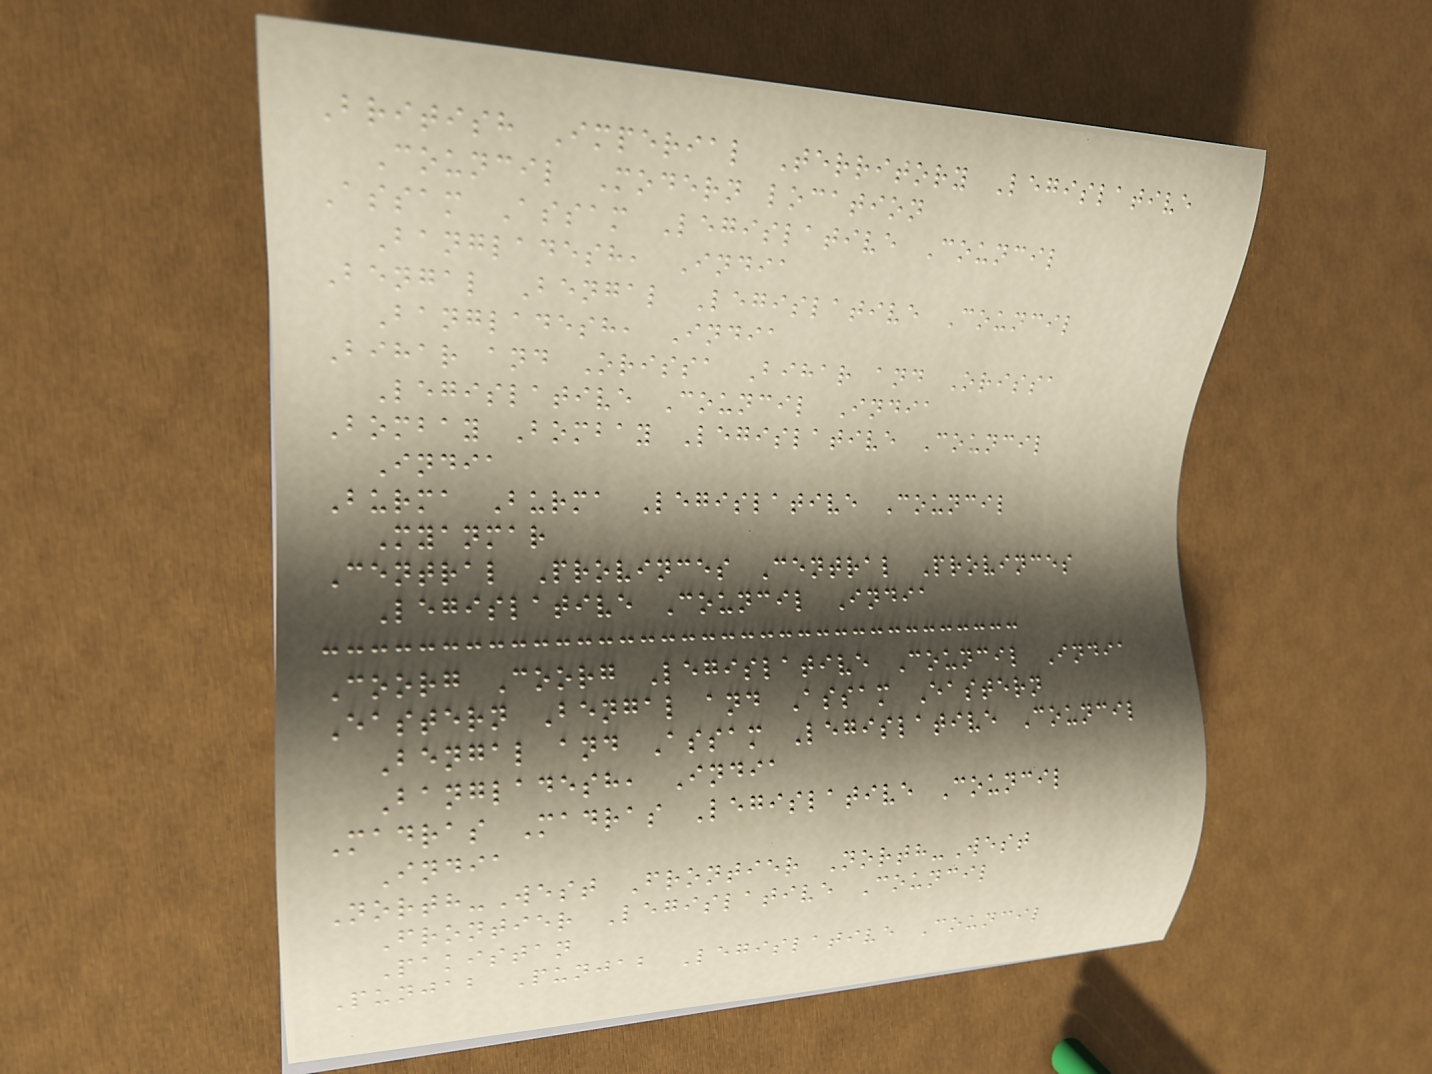British Imperial Territory Legislative
Council Modern location
Assam Assam Legislative Council
Bangladesh, India
Bengal Bengal Legislative Council
Bangladesh, India
Bihar and Orissa Bihar and Orissa
Legislative Council India
Bombay Bombay Legislative Council
India
Burma Burma Legislative Council
Myanmar
Central Provinces Central Provinces
Legislative Council India
Coorg Coorg Legislative Council India
Eastern Bengal and Assam Eastern
Bengal and Assam Legislative Council
Bangladesh, India
Madras Madras Legislative Council
India
North-West Frontier North-West
Frontier Legislative Council
Pakistan
Punjab Punjab Legislative Council
